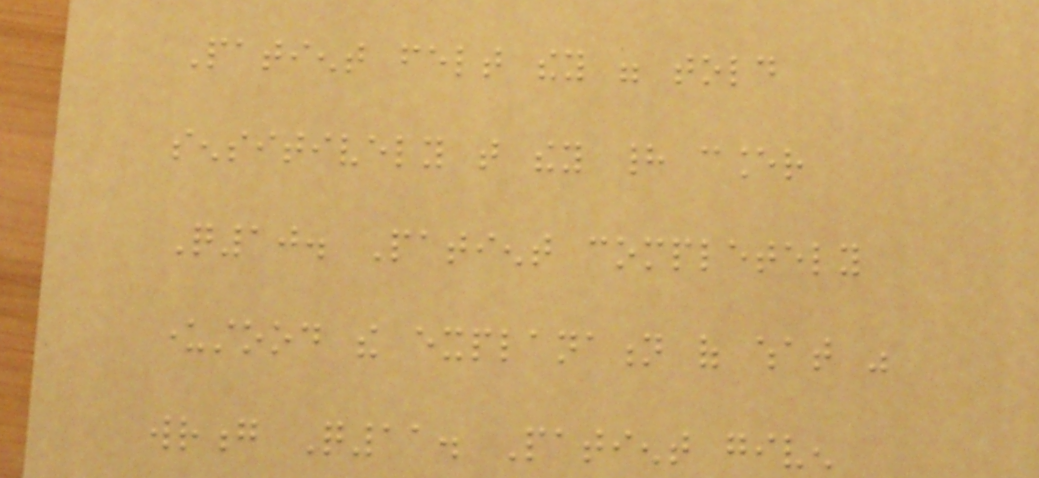Patient felt they were told
sensitively that they had cancer
Q10. Patient completely
understood the explanation of what was
wrong Q11. Patient given
